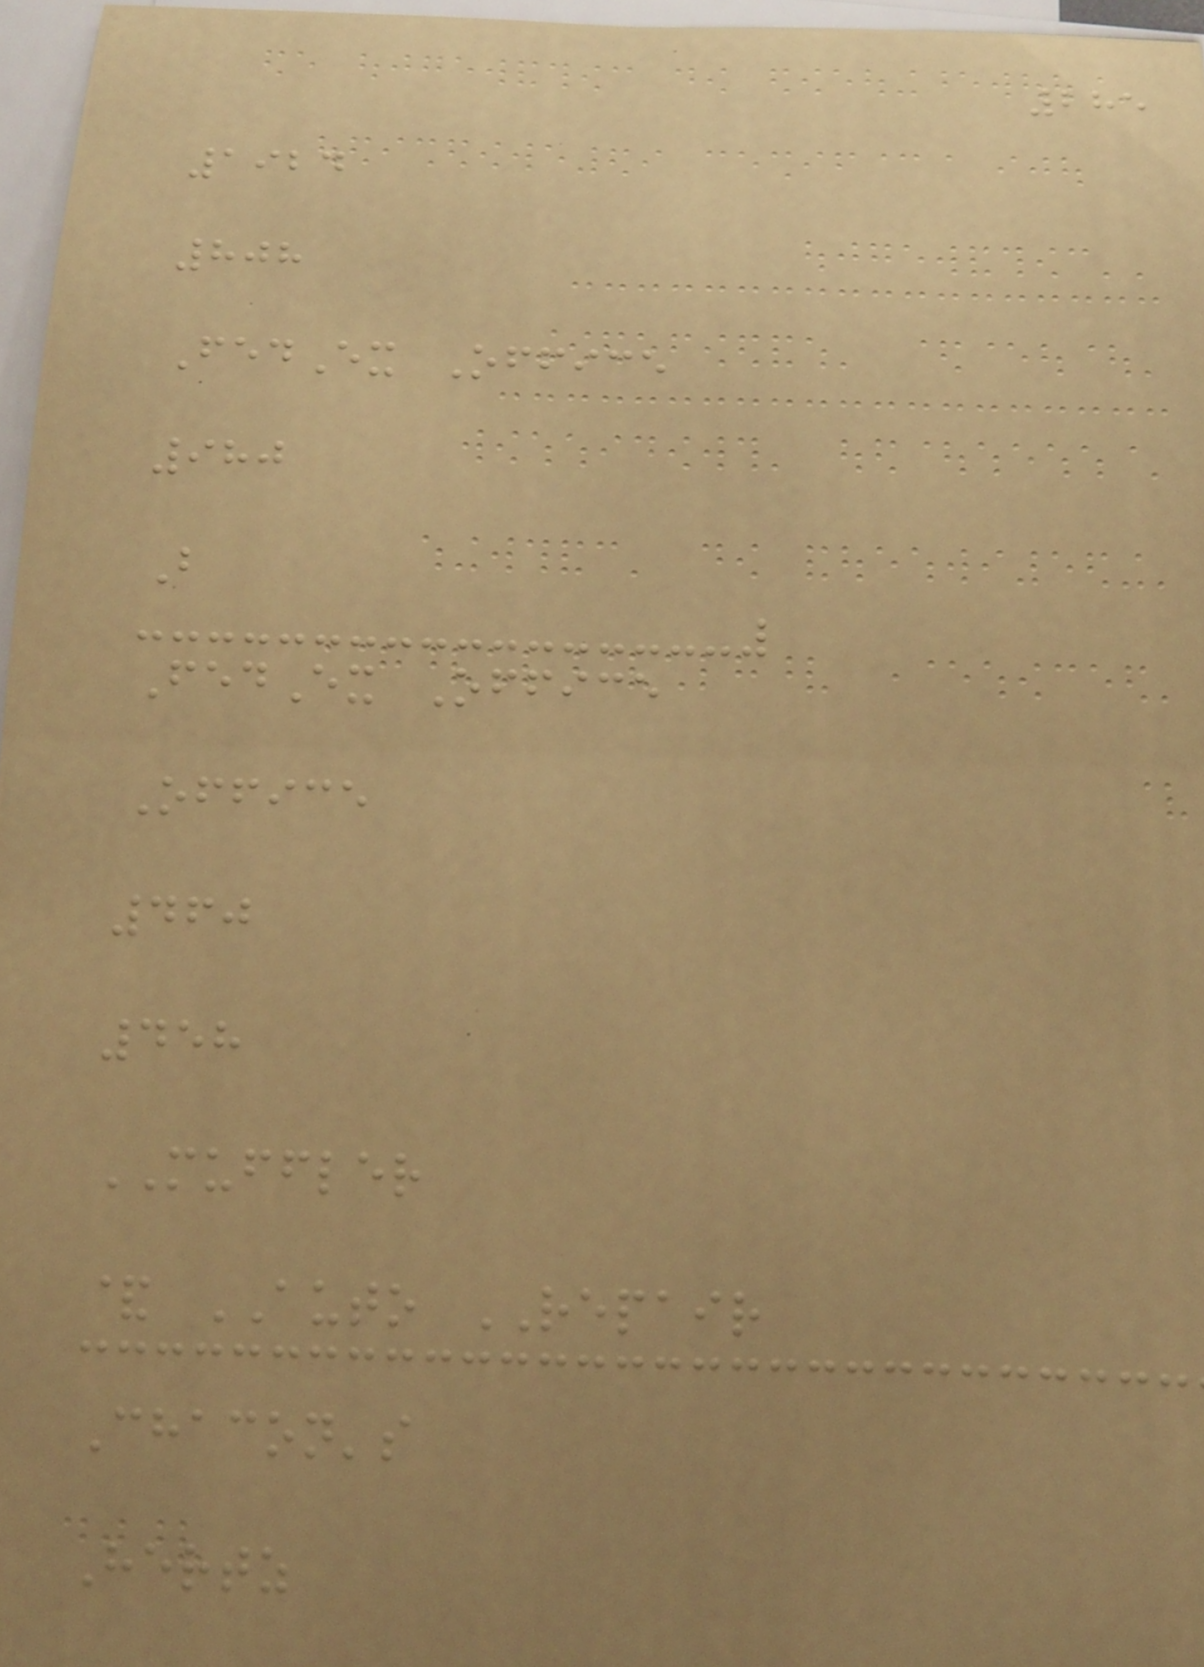285
1924
808
FedEx Office
980
B
FedEx Office
Office
460
458
MUFFLER
& AUTO REPAIR
Chacon's
Hertz
